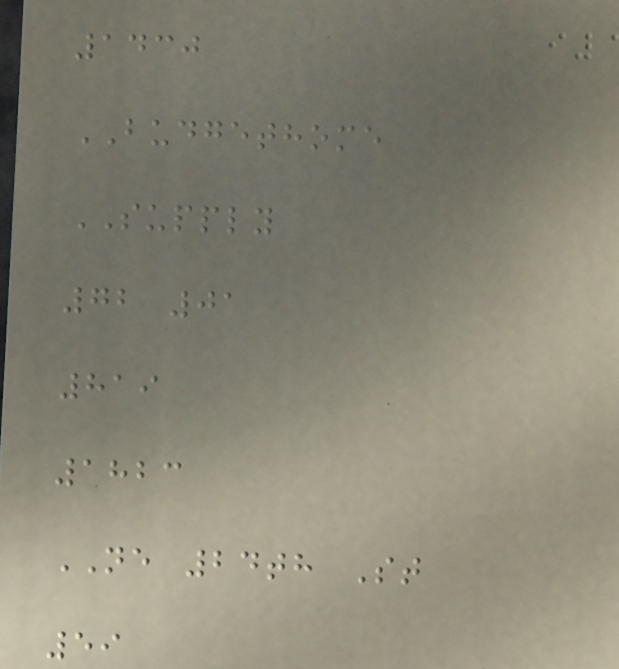1430
BUDGETHOME
SUPPLY
72 01
819
1823
NE 24th St
59
